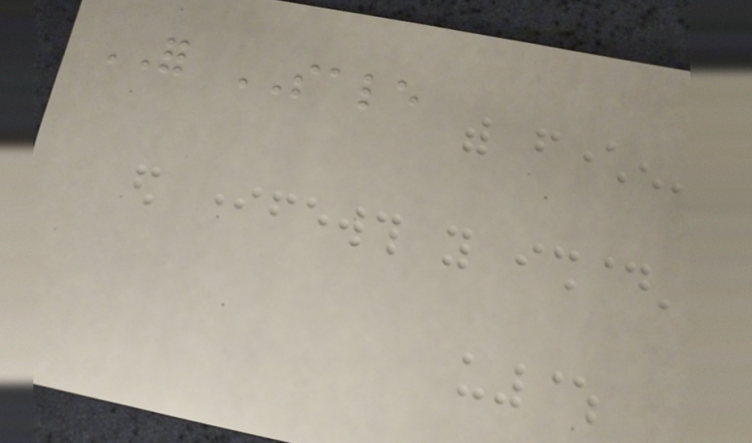FOR SALE
